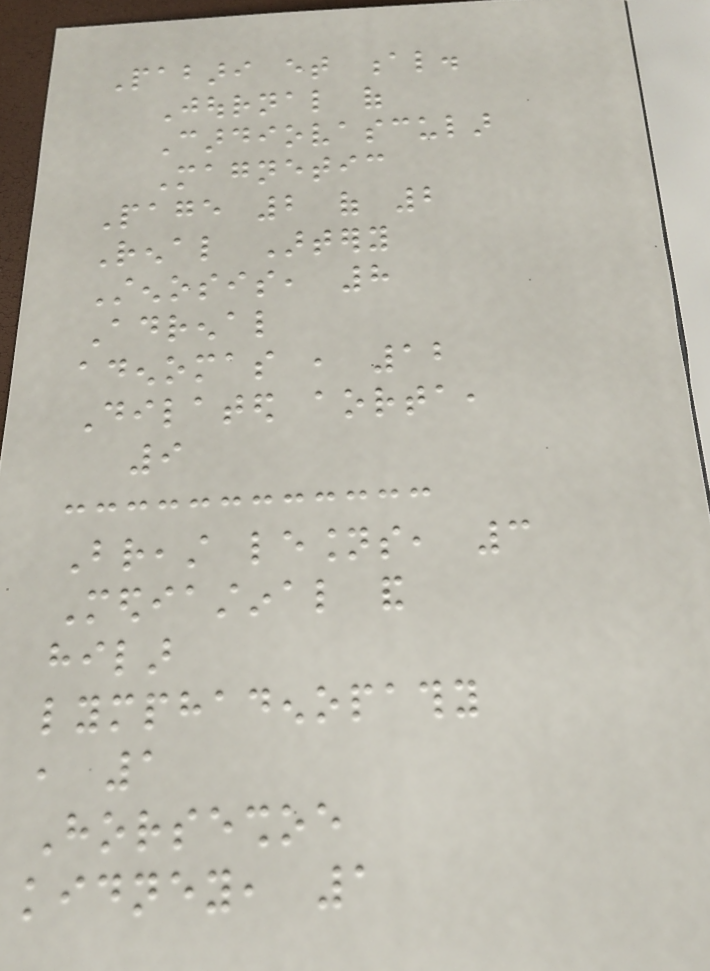Pabari et al.
Journal of
Cardiovascular
Magnetic
Page 2 of 2
Renal Artery
Stenosis, 8
Adrenal
adenomas , 12
Dilated aorta,
9
Breast lesions, 3
Mediastinal and
hilar
lymphadenopathy
, 1
Horseshoe
kidney, 1
